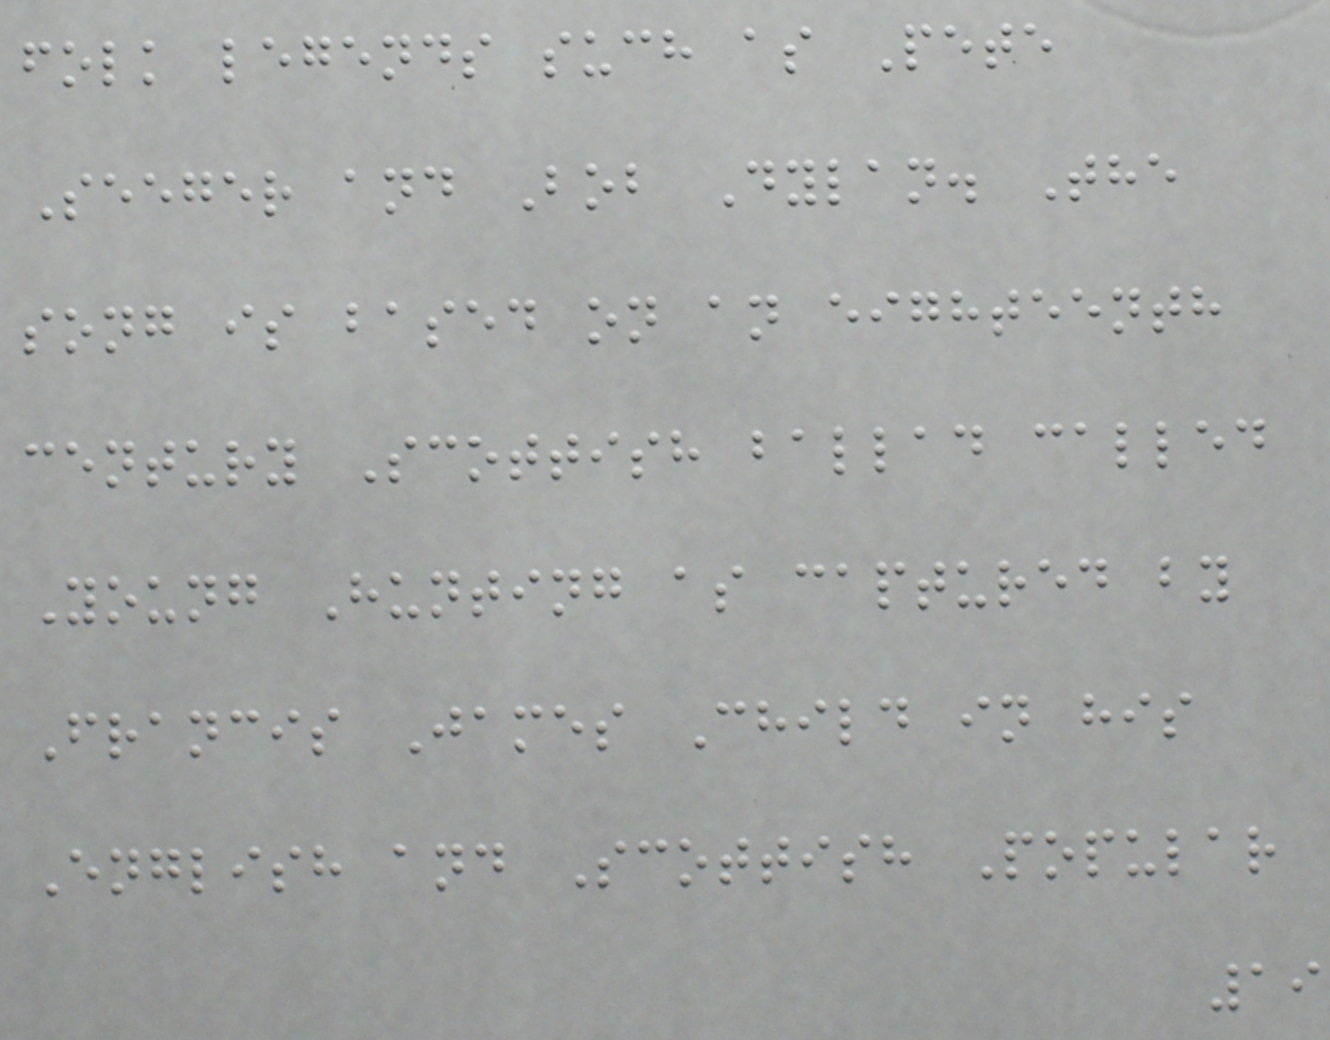folk legends such as Pete
Seeger and Bob Dylan. The
song is based on an eighteenth
century Scottish ballad called
Young Hunting as captured by
Francis James Child in his
English and Scottish Popular
19
